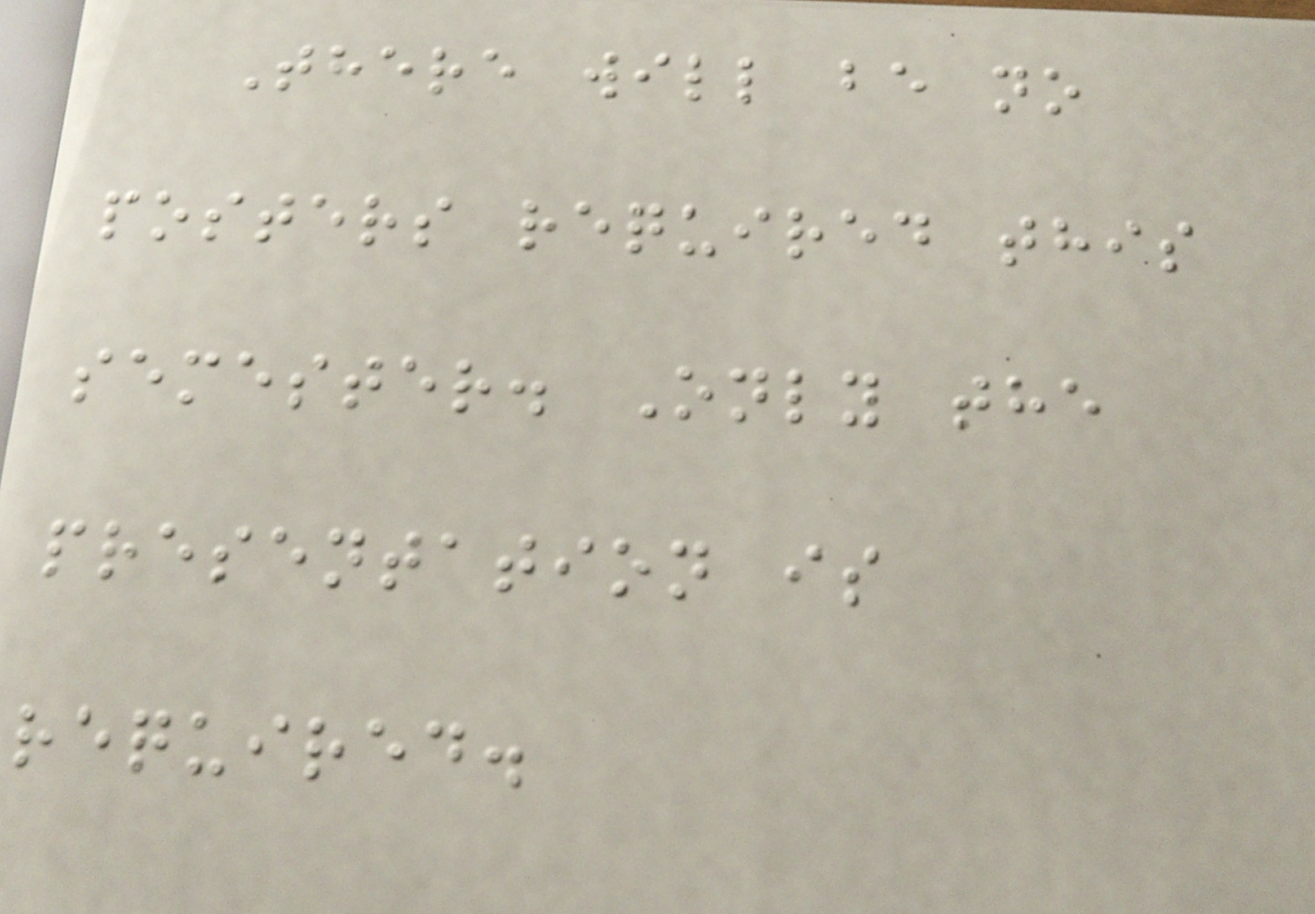There will be no
posters required this
semester. Only the
presentation is
required.
